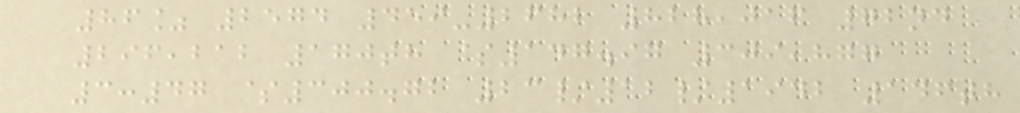86% 2574 459-2682 828,016 72nd
296,212 170th $147.97 309,877
3:47 $300.72 23/12/1942 146th
